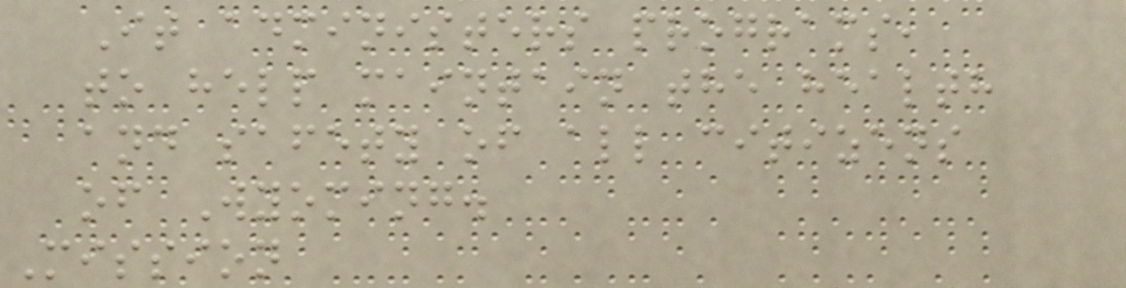It administers programs,
to help maintain the health
and safety of all citizens
of Wyoming.
Mission
